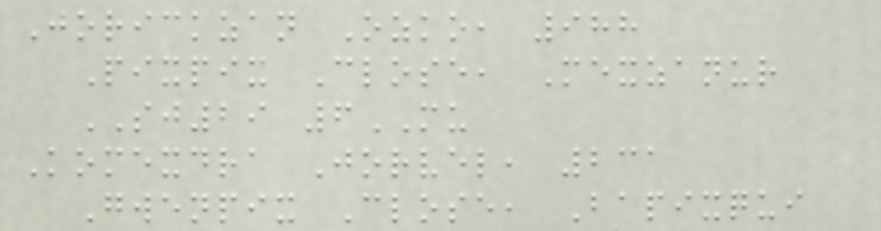Jorickzan Ozko, 988
Pixpix Close, Mexzanur
SJ29 6MU
Komexdra Jorvel, 231
Gwenpix Close, Bapixqui
